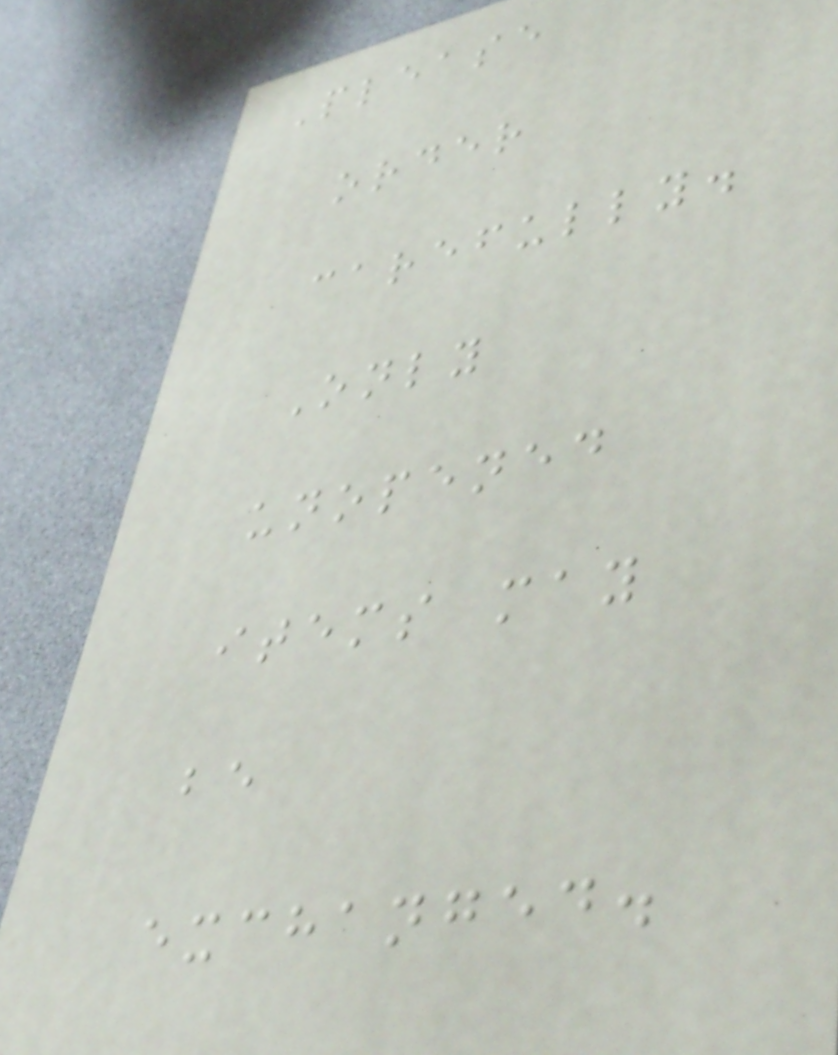Please
order
carefully.
Only
unopened
items may
be
exchanged.
